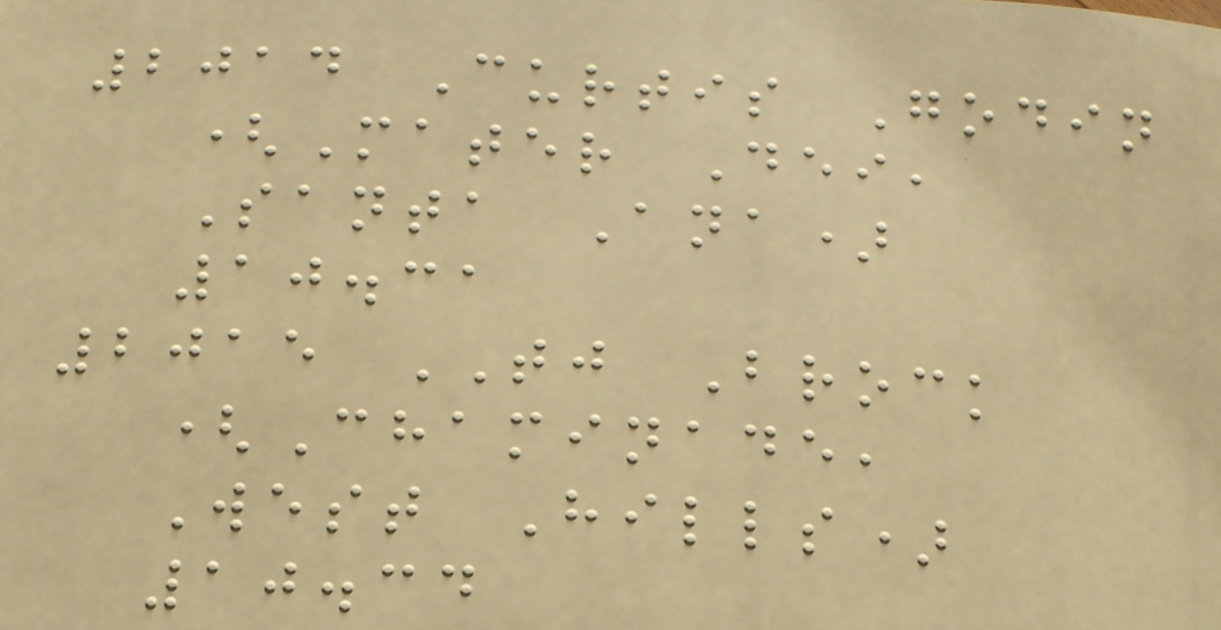2014 Curtis Godin
(Mater Dei,
Santa Ana)
10.31
2015 TJ Brock
(Chaminade,
West Hills)
10.34
